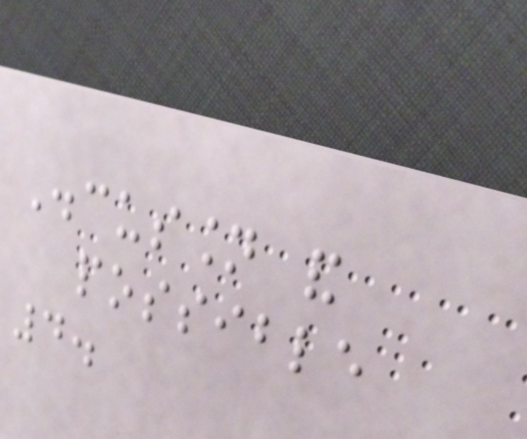Discussion and
possible
4.
